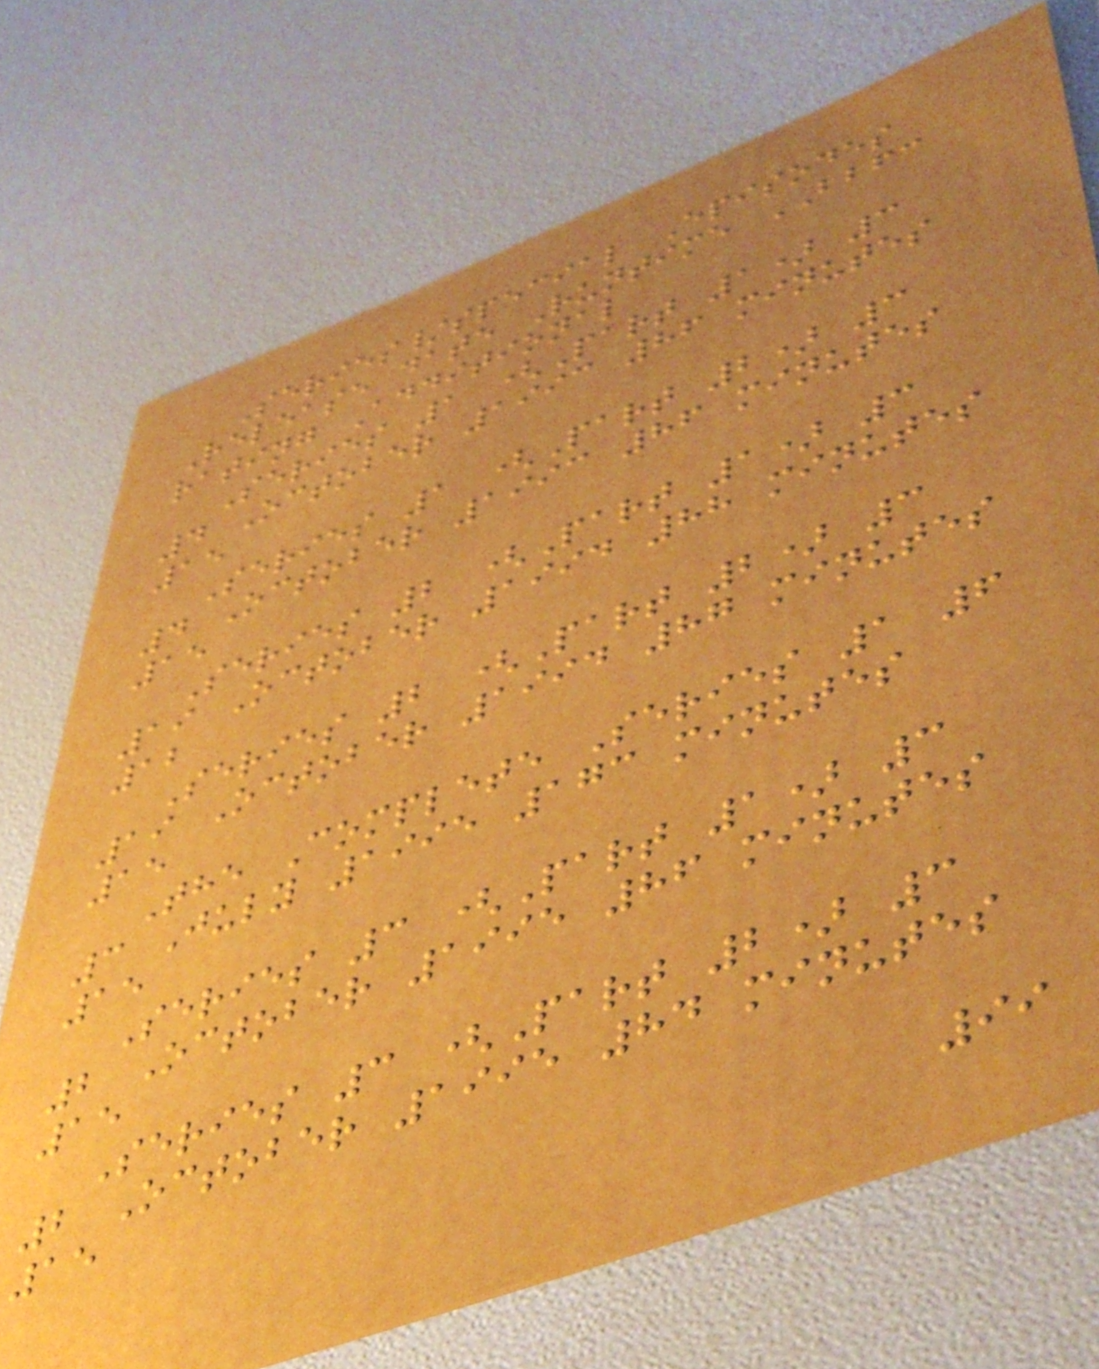Series/special Episodes
Release date Runtime BBFC
rating Additional
Series 1 (Part 1) 3
4 October 1993 86 minutes
15
Series 1 (Part 2) 3
4 October 1993 86 minutes
15
Series 2 (Part 1) 3
19 October 1994 88 minutes
12
Series 2 (Part 2) 3
19 October 1994 87 minutes
15
The Complete Series 1 6
3 July 1995 173 minutes
15
Series 3 (Part 1) 3
2 October 1995 86 minutes
15
Series 3 (Part 2) 3
2 October 1995 84 minutes
15
99
